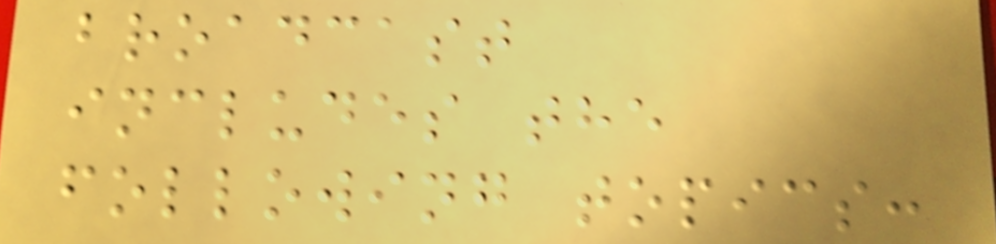broadcast
includes the
following topics:
